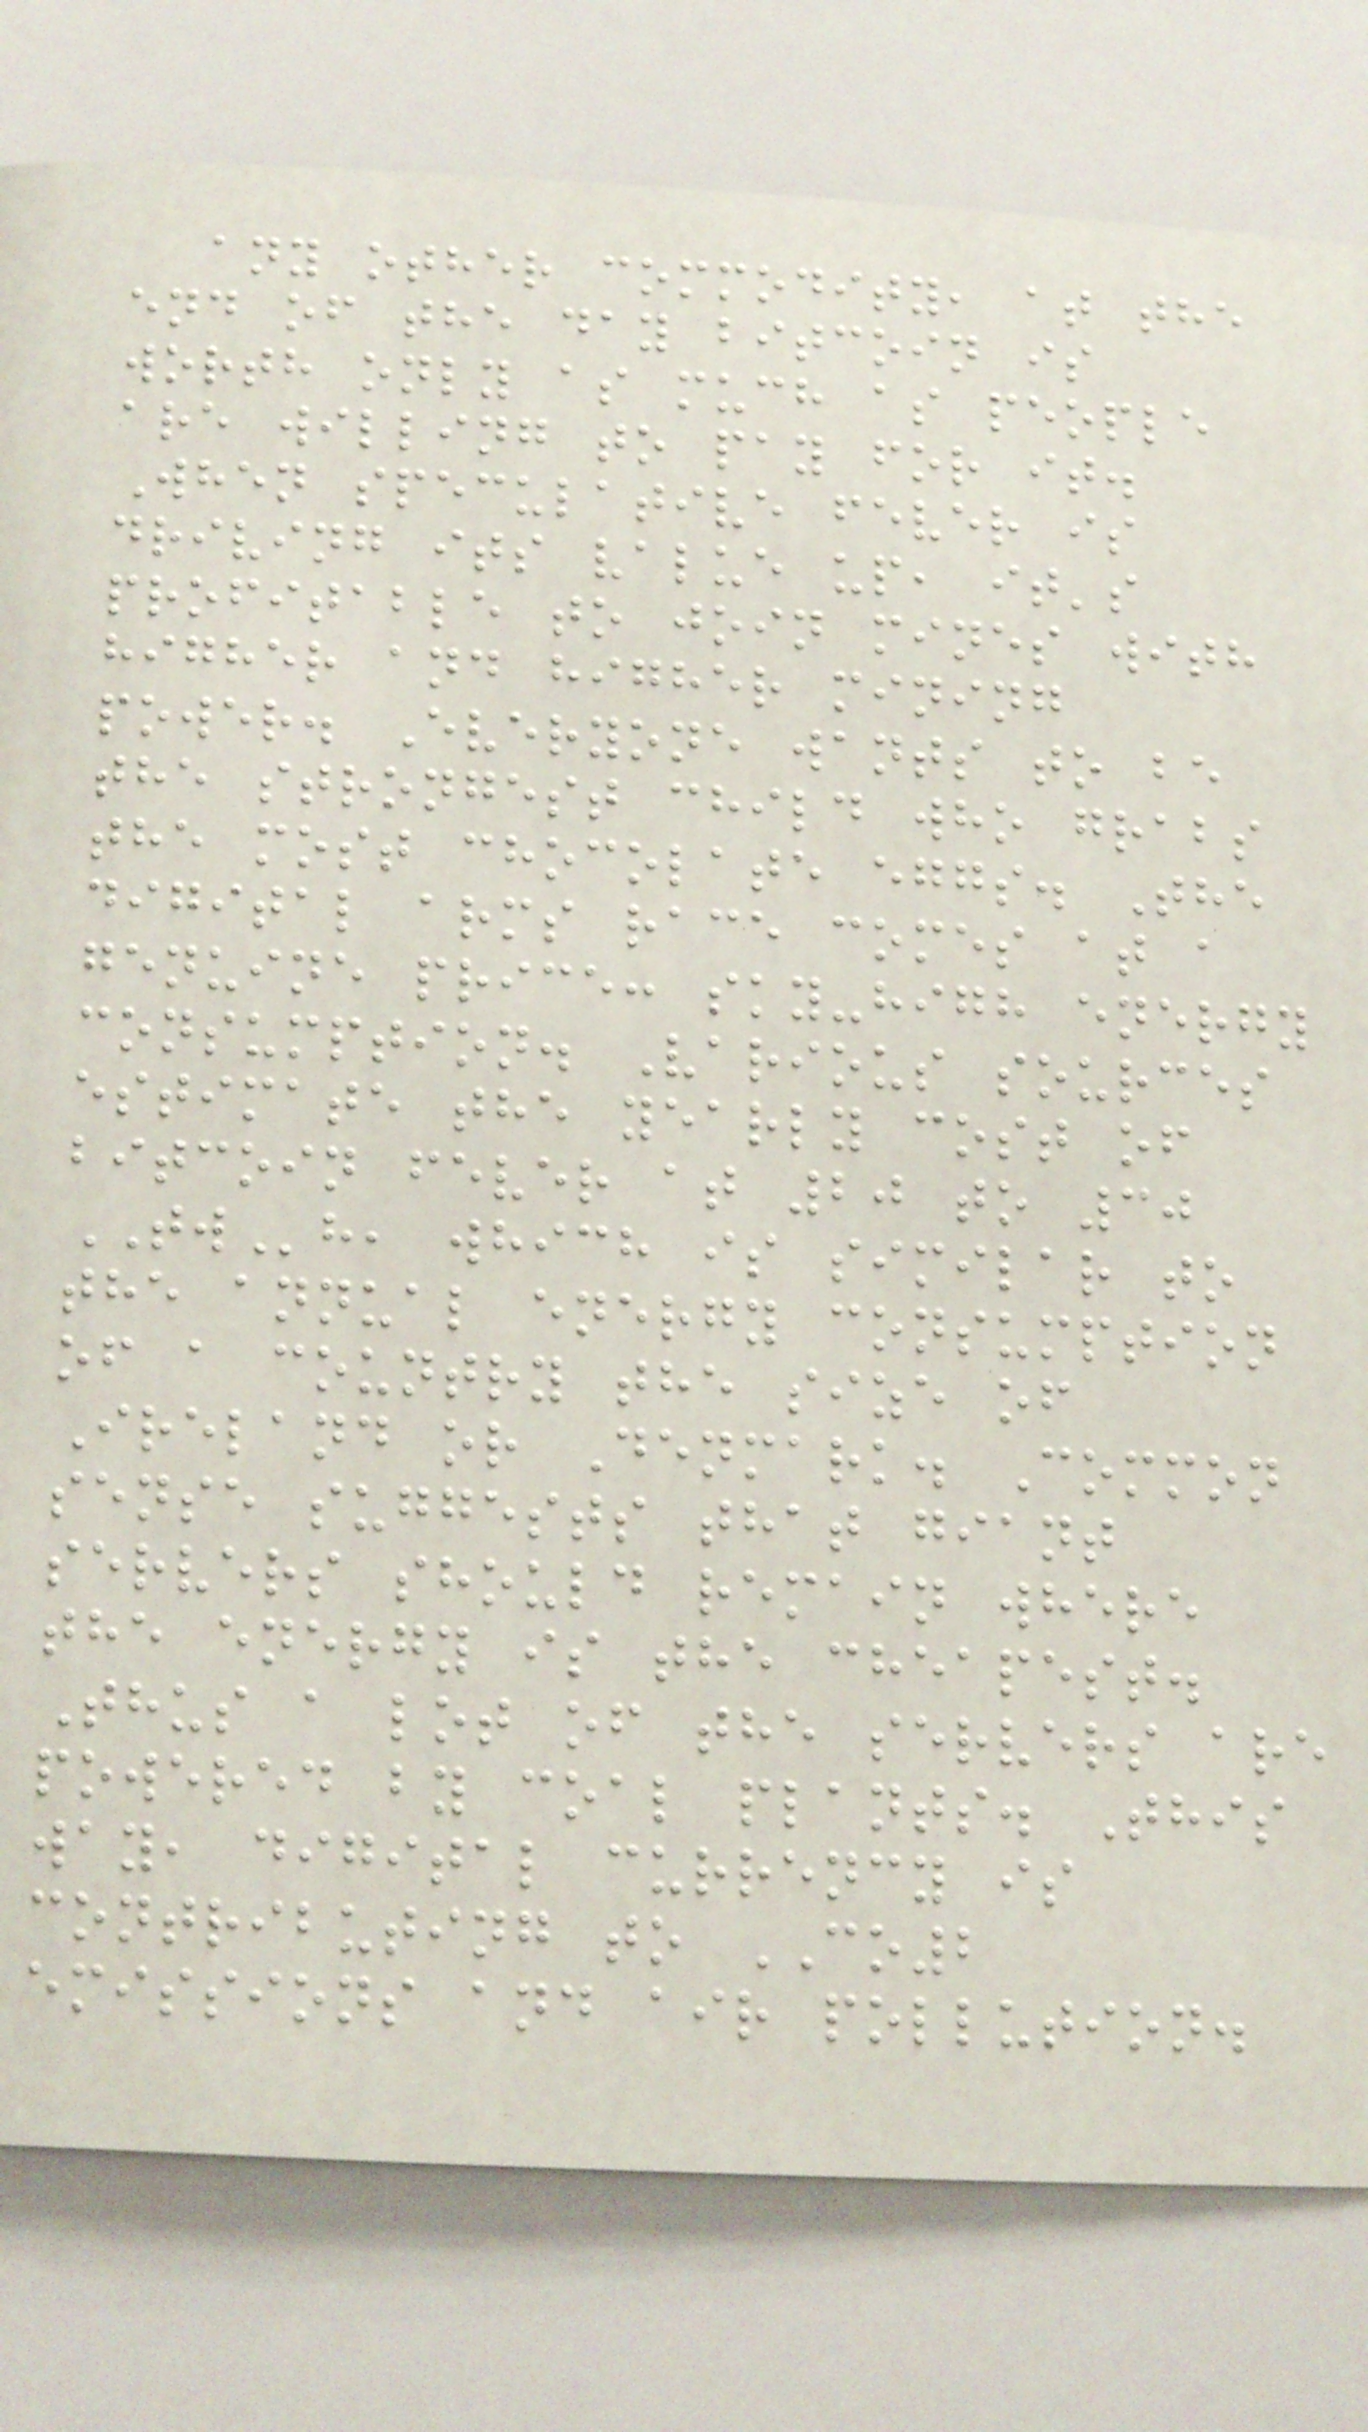any other commodity, at the
end of the day bitcoin is
worth only as much as people
are willing to pay for it.
When speculative fever is
driving its value up, it's
profitable to join mines with
higher and higher mining
power. Everyone wants to be
the strongest child who grabs
the most chocolate eggs. The
digital arms race comes at a
genuine price: sky-high energy
consumption. Various sources
estimate the yearly cost of
bitcoin fever at 20 to 30
TWh, which is similar to
the annual energy consumption
of a country the size of
Ireland or Denmark. Common
sense suggests that giant
servers should remain where
the energy is the cheapest.
Thus a lot of the servers are
powered by coal plants. This
way, digital currency is
contributing to CO2
emissions and air pollution.
